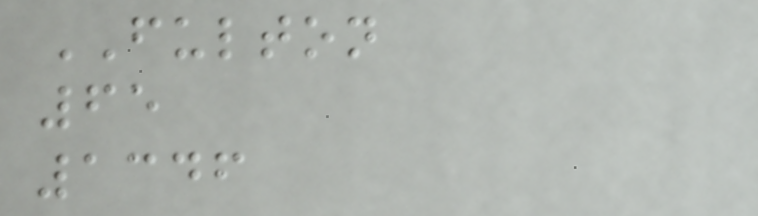FULTON
65
1346
